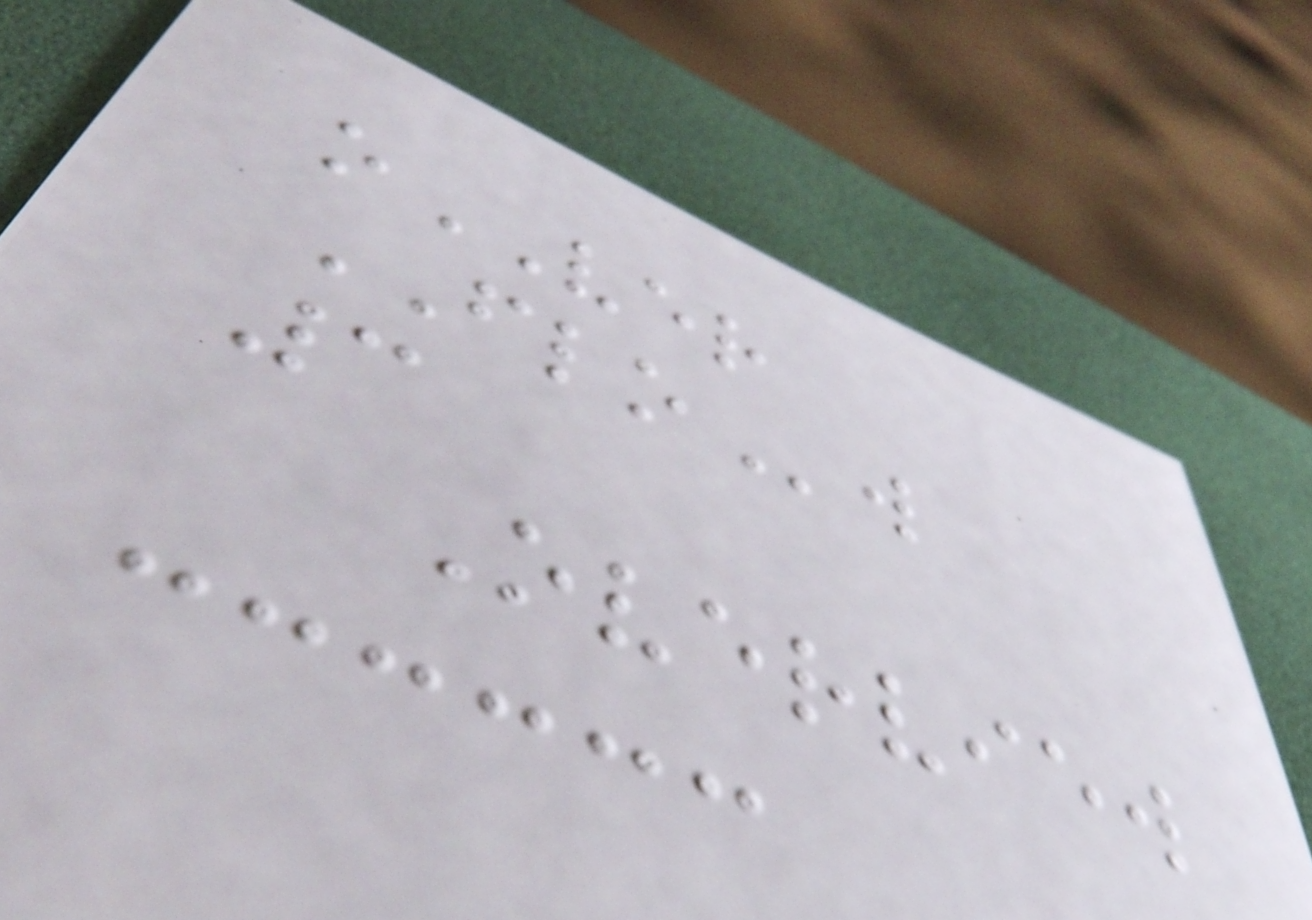oVER
FLOw
3
Overview
